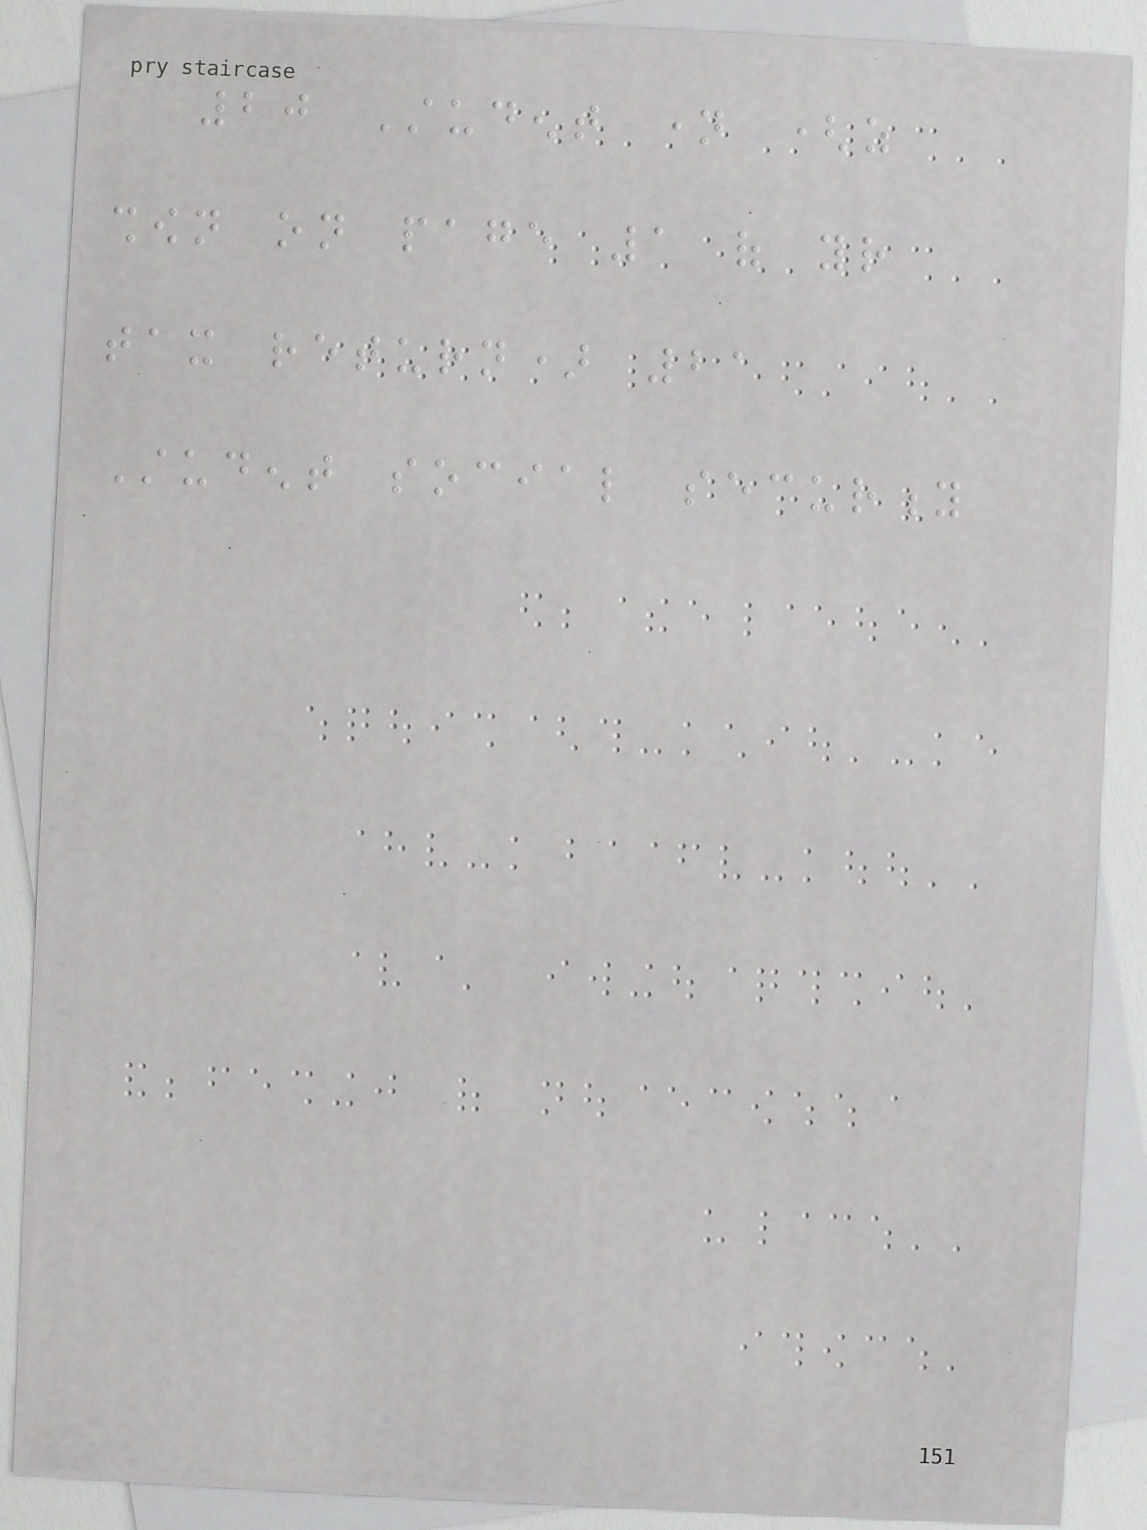20 Student name (as
shown on page 1 of your
tax return) 21
Student social security
